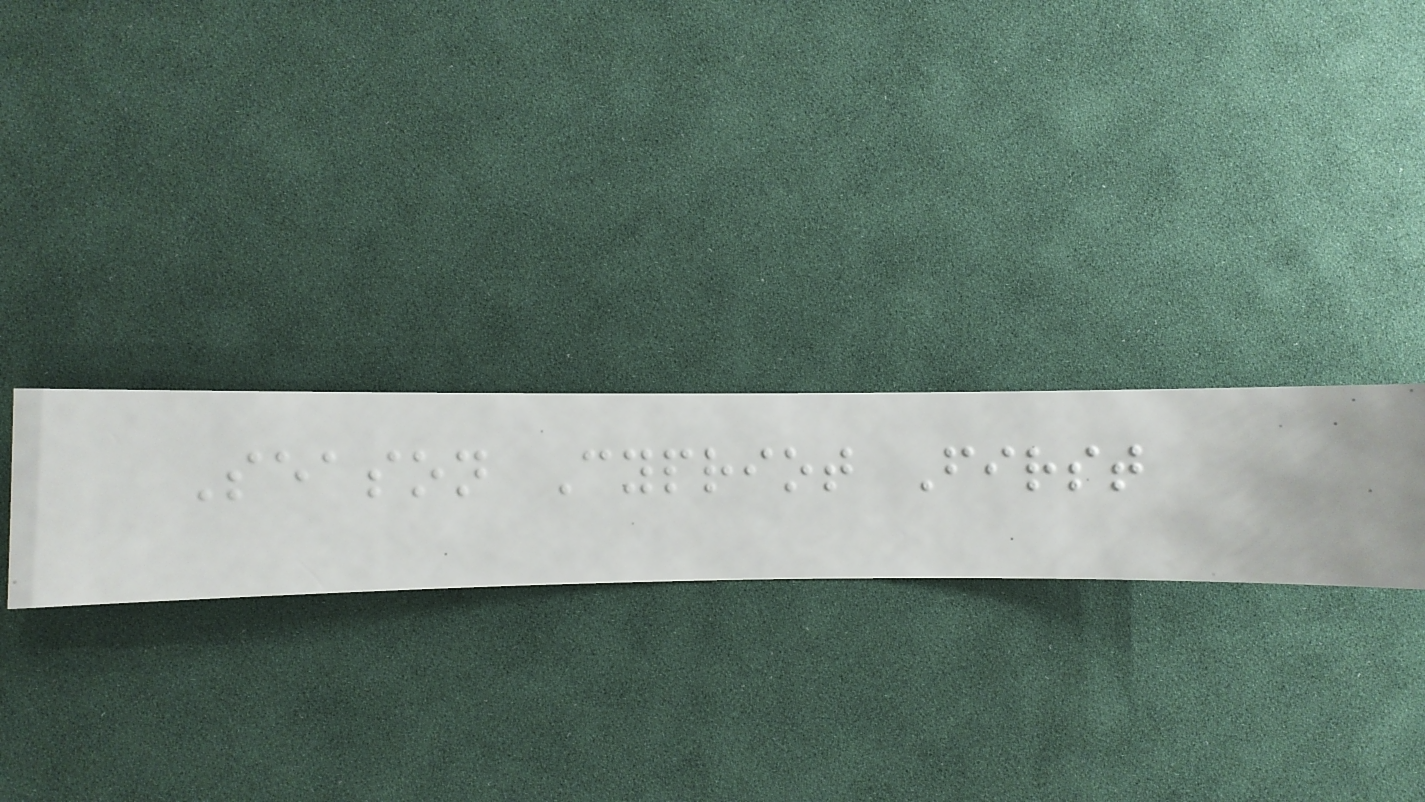Season Cypriot First
